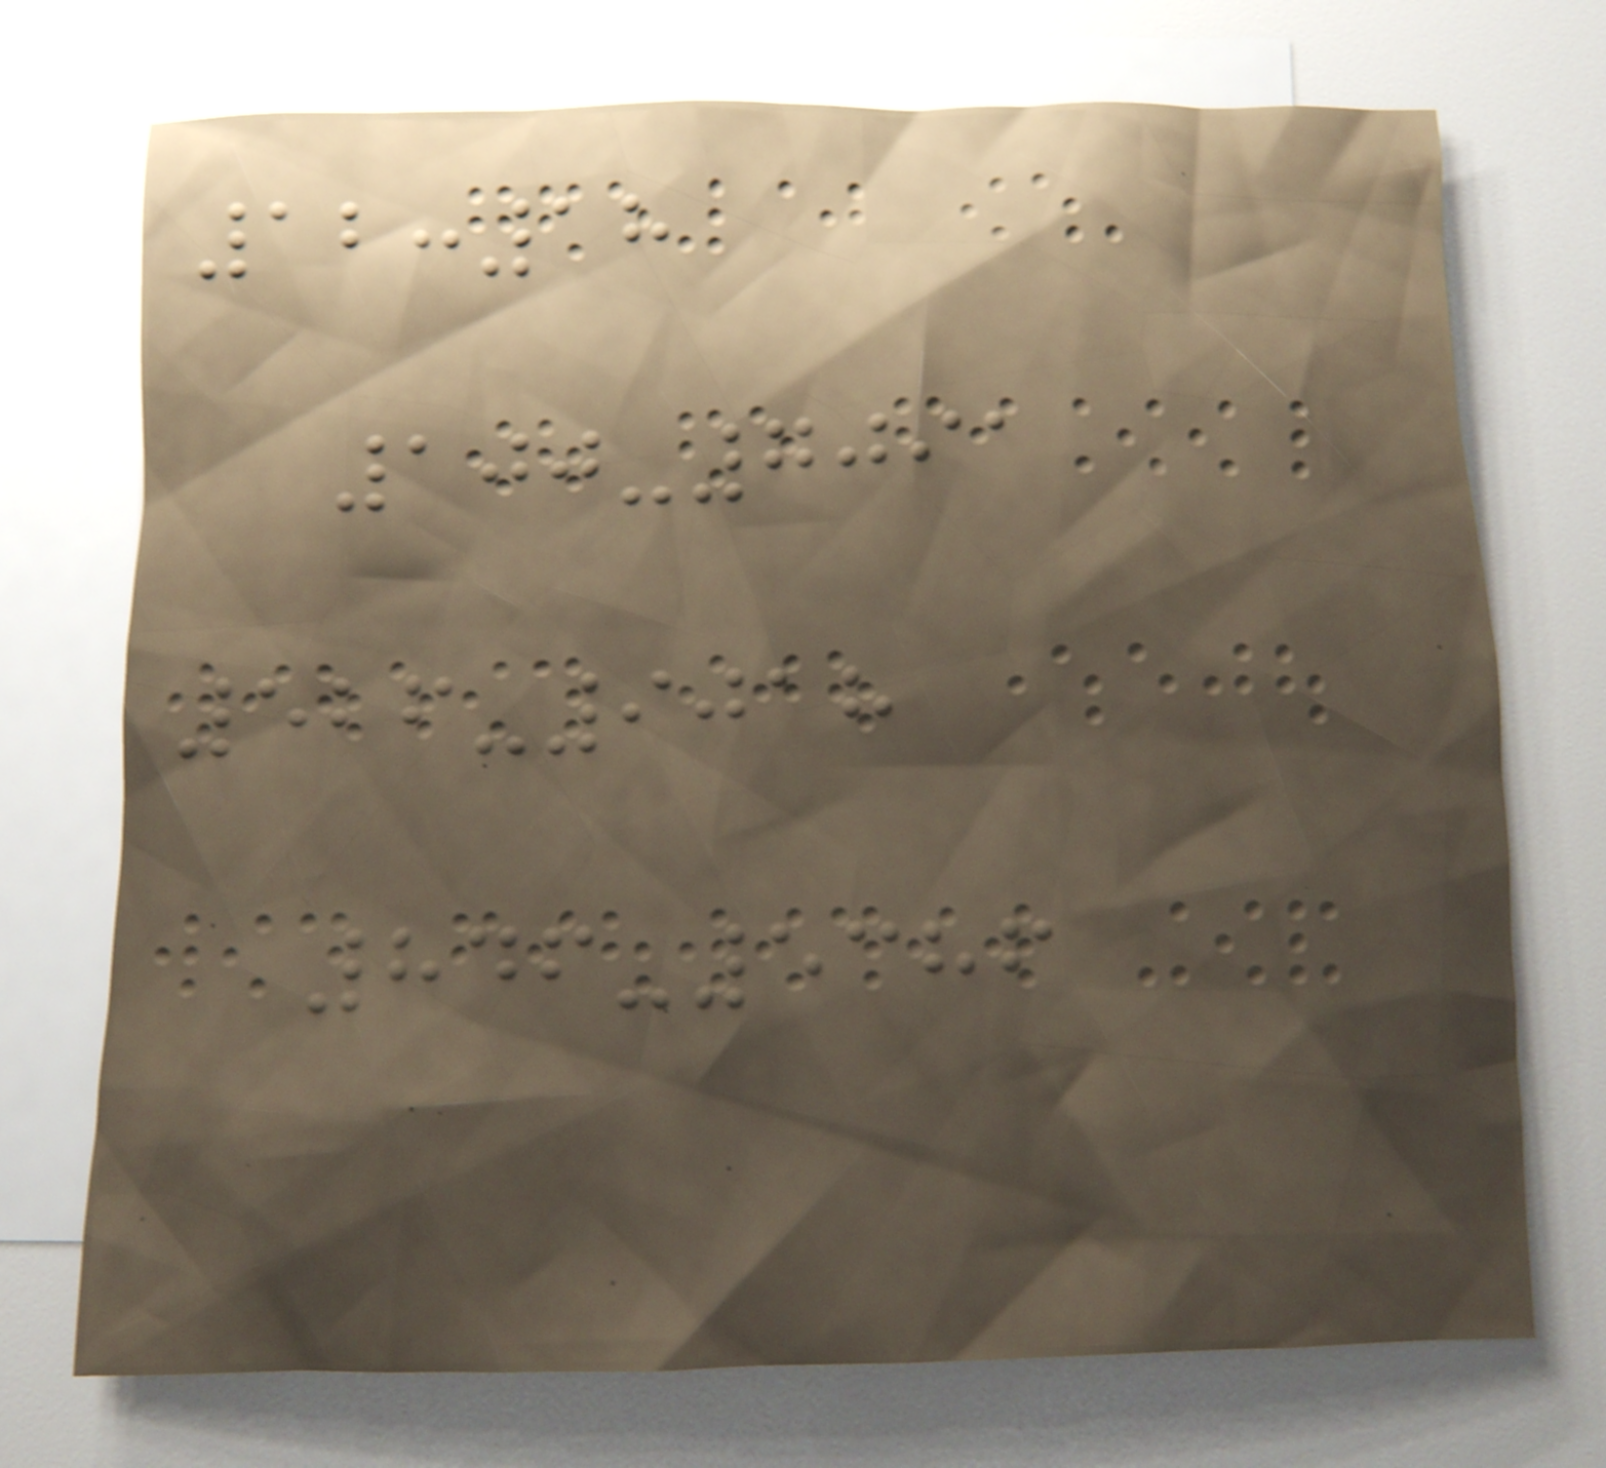12:18
100-7091
526-9018
846-5386
